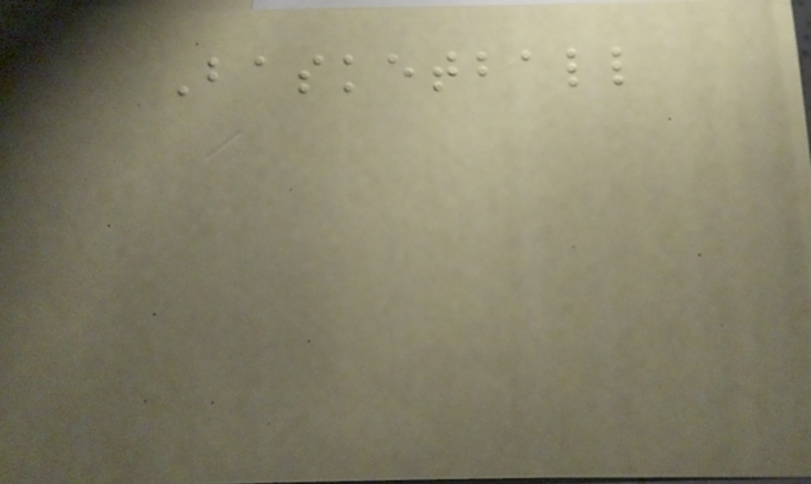Basketball
